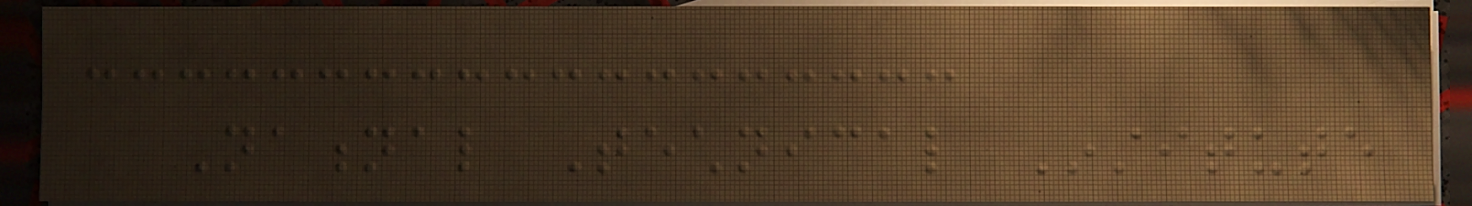National Technical Institute
